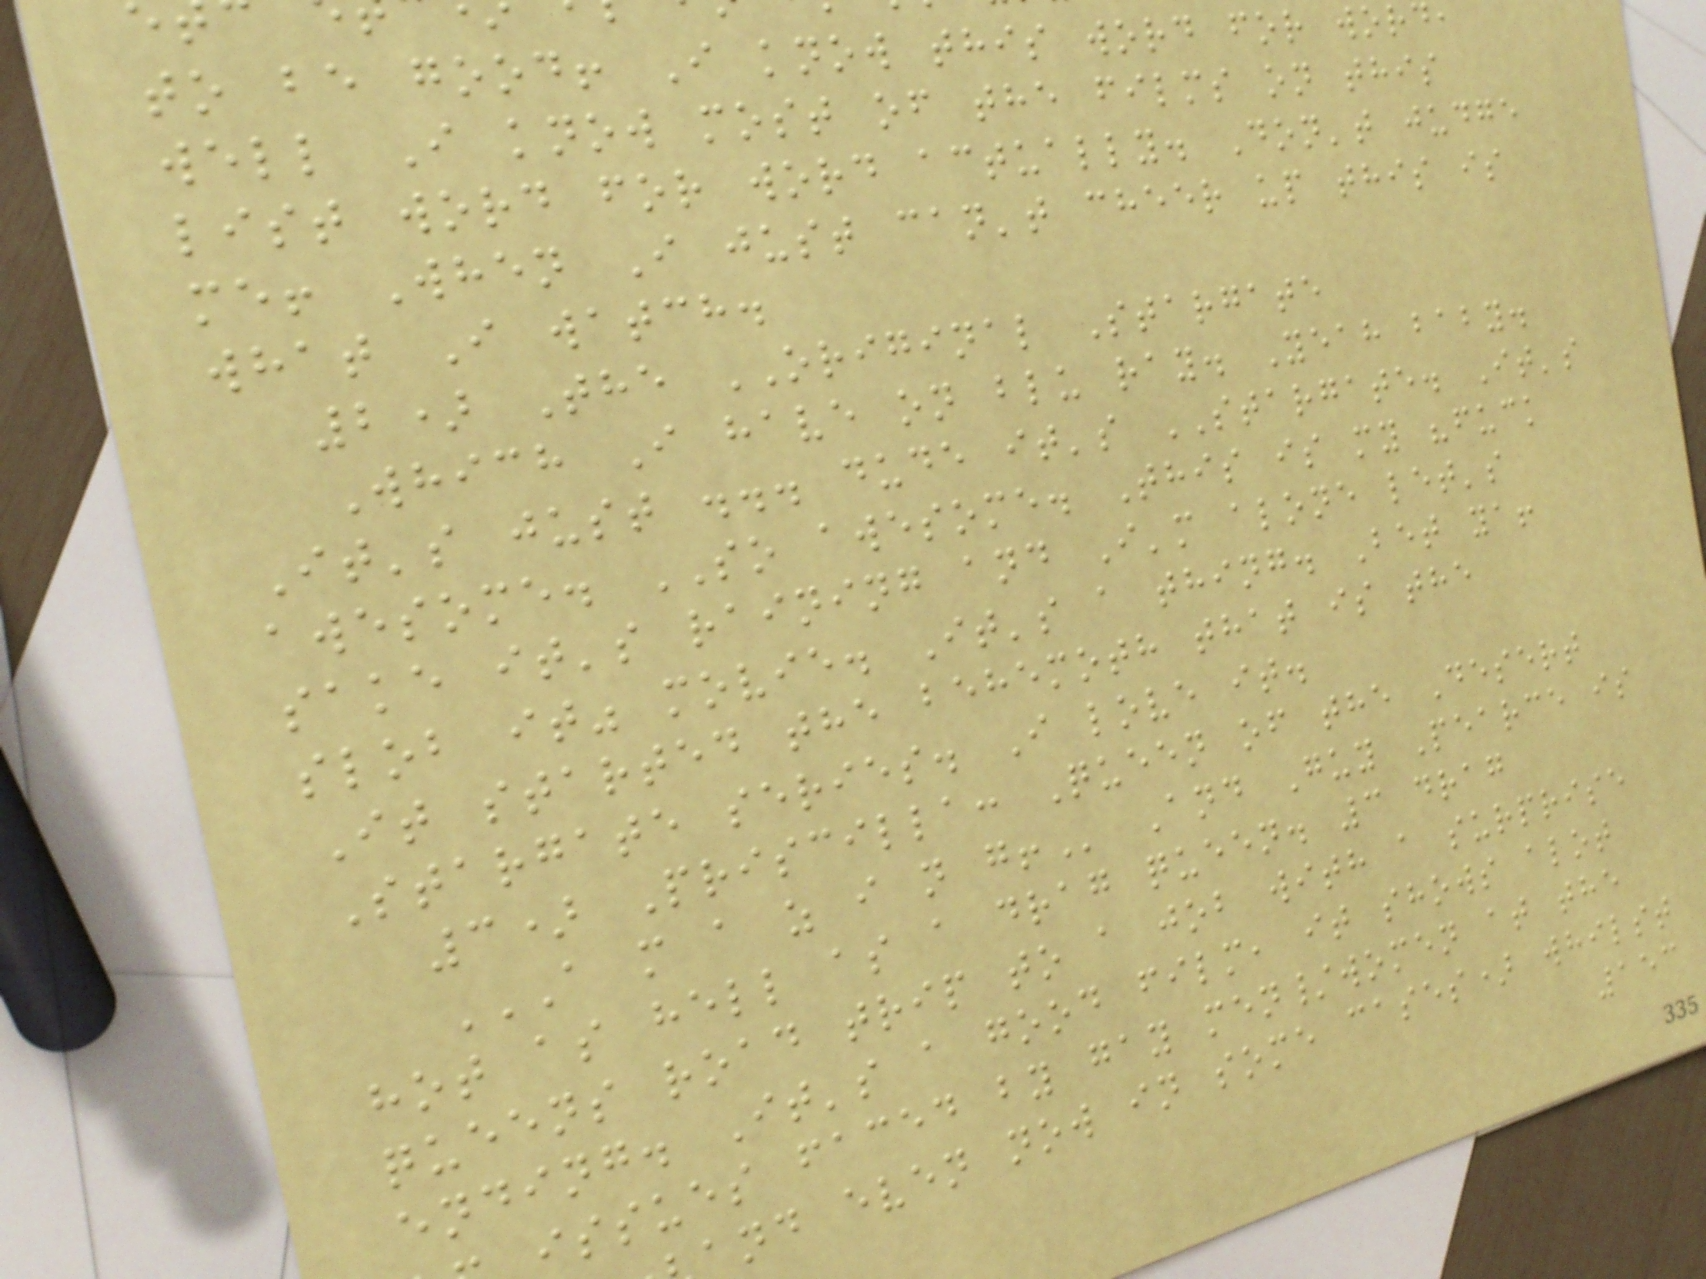to be good! I know this word for word,
well I know most of the films on this
list word for word actually. Don't judge
me! When I just can't cheer up this is
what I watch.
2) The ORIGINAL Stargate
Which I have on blu ray. Yeah baby.
It's just ... dude it's STARGATE. It's
awesome. SO awesome. This is my "fuck
sake it's raining and I'm alone let's
slob it" movie. It's a thing. Bet ya!
It started the behemoth that is the
Stargate series. I love it.
3) Priscilla: Queen of the Desert
A M A Z I N G! And Guy Pearce is
hot as hell as a drag queen. 3 drag
queens road trip to a job with a surprise
ending. It's a good film, it shows alot
issues faced by gay men/women at the
and even now in some cases) whilst
153
